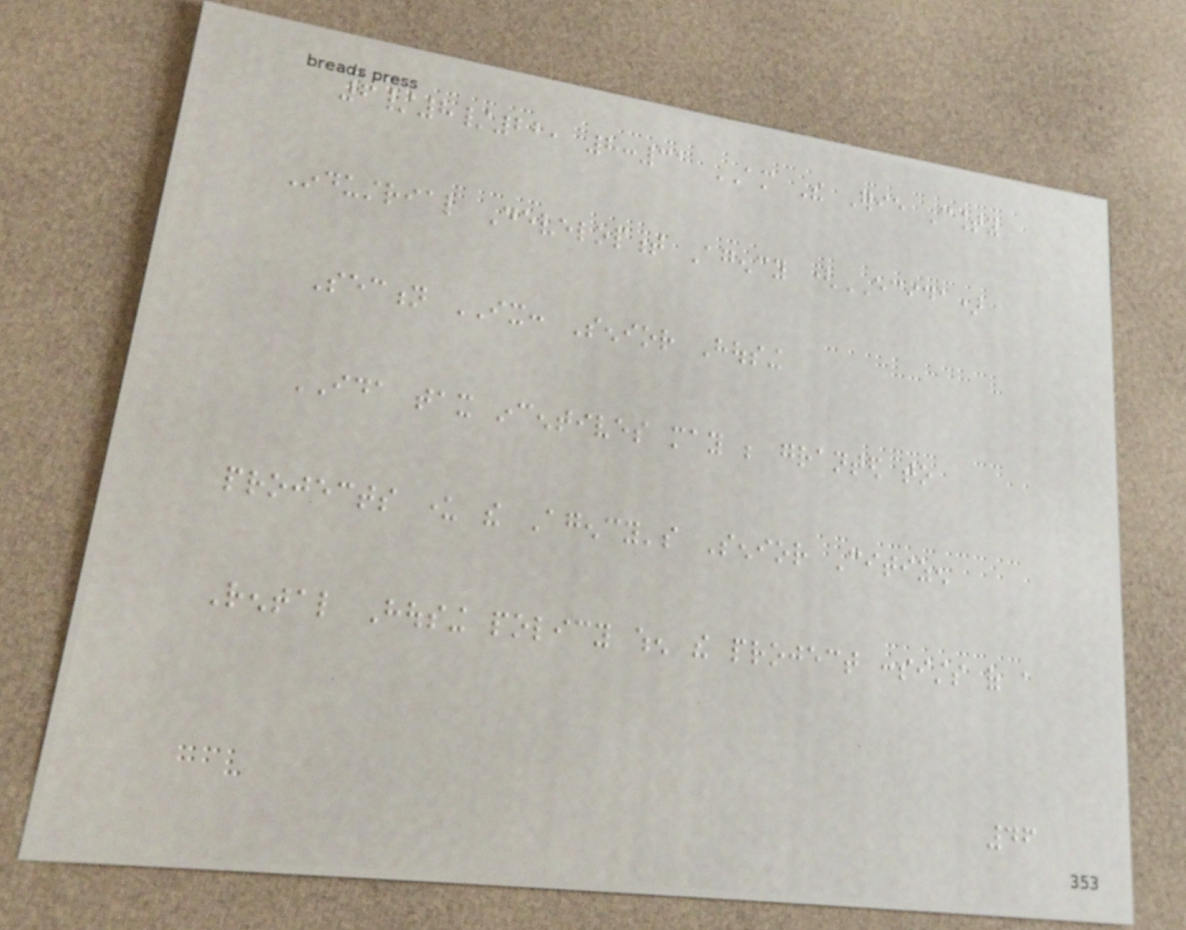6/8/22, 8:31 AM The Erie County
Industrial Development Agency (ECIDA)
Section IX: Senior Housing
IDA tax incentives may be granted to
projects under the Agency's Senior Citizen
Rental Housing policy when the project consists of a
46
